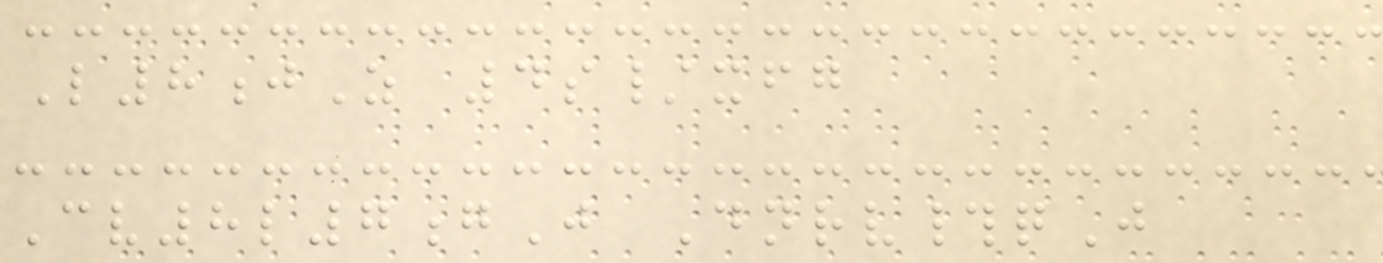L8jZ 4s/xfg
Cv8l7gJ Dnrv#qJ
